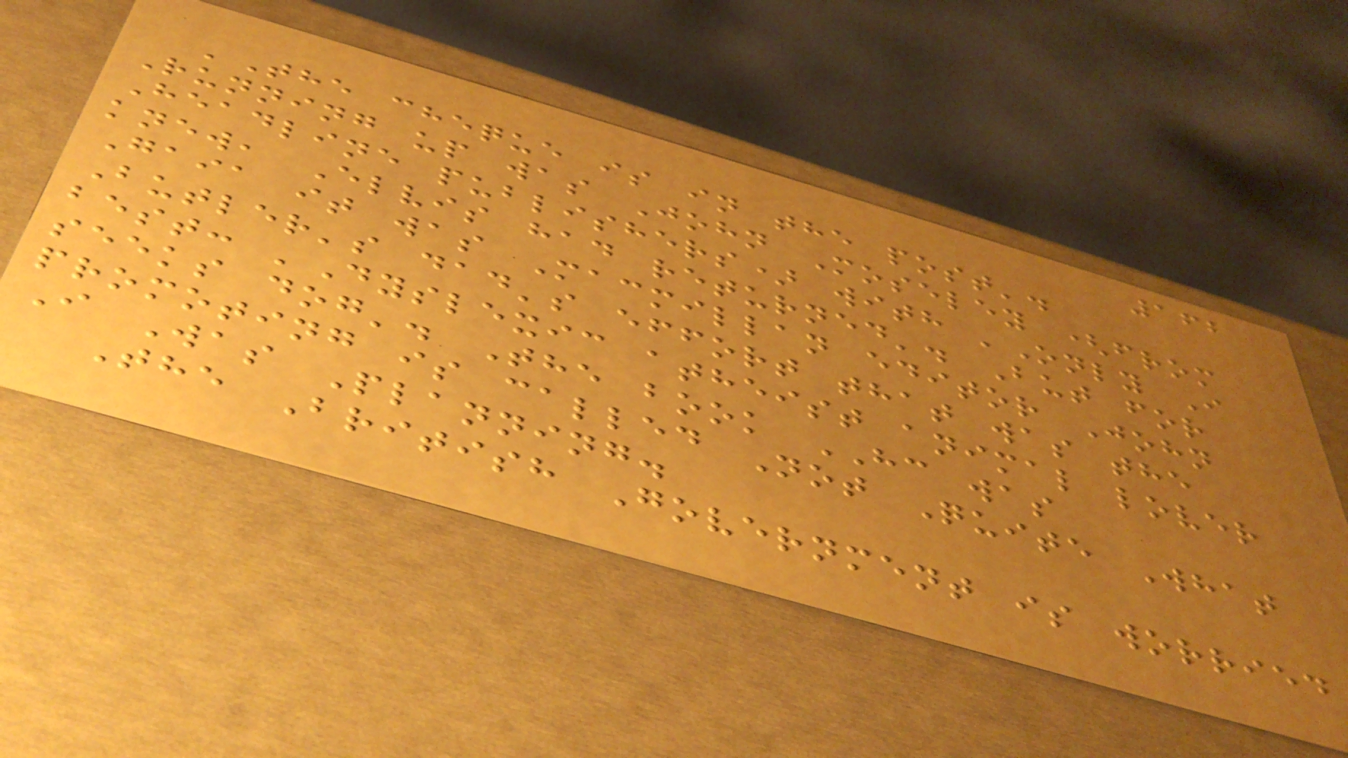162
'The cheque is in the post'.
Running up was John Moseley (from
Headline publishers) with 'Only I
knew, Elvis had returned'. But for
Gaia it was Macmillan editor John
Butler's dad's effort that was the
best: 'Dyslexic atheist animal lover
seeks dog'. The book HC was
promoting is called Not Quite What
I Was Planning.
The British Government is worried
